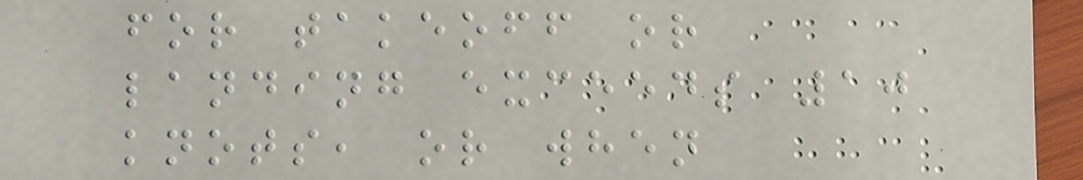for takeoff or
landing exceeds 10
knots, or when
